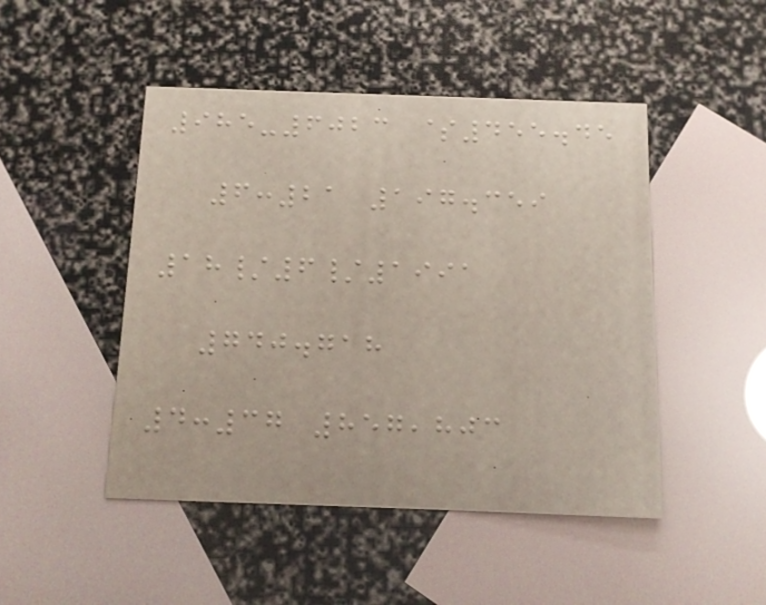985-6023 $455.45
6:21 197.359
18/6/1991
740.718
4:37 857,803
